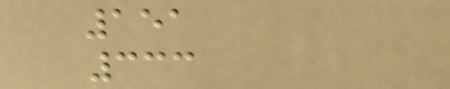151
333
